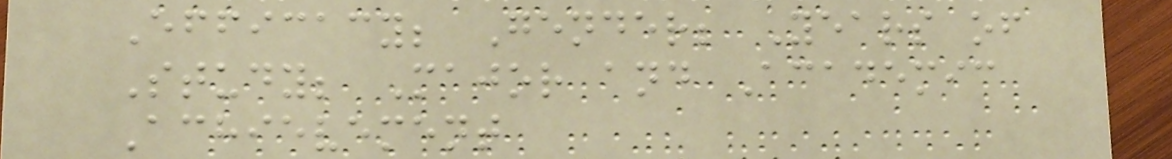Efficacy; Gender; Years of
Study; Major and Academic
Achievement
